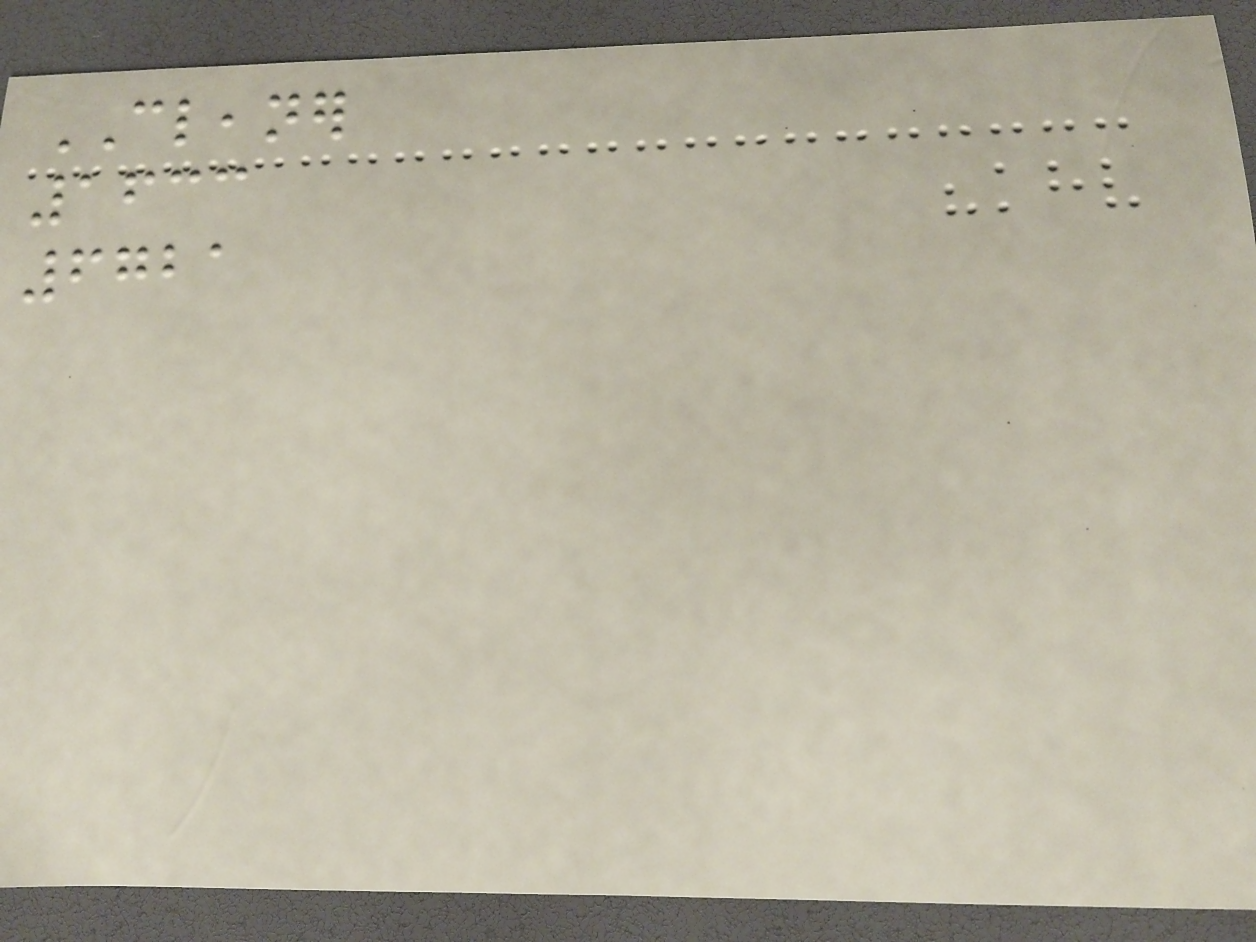CLEANER
1633
6721
